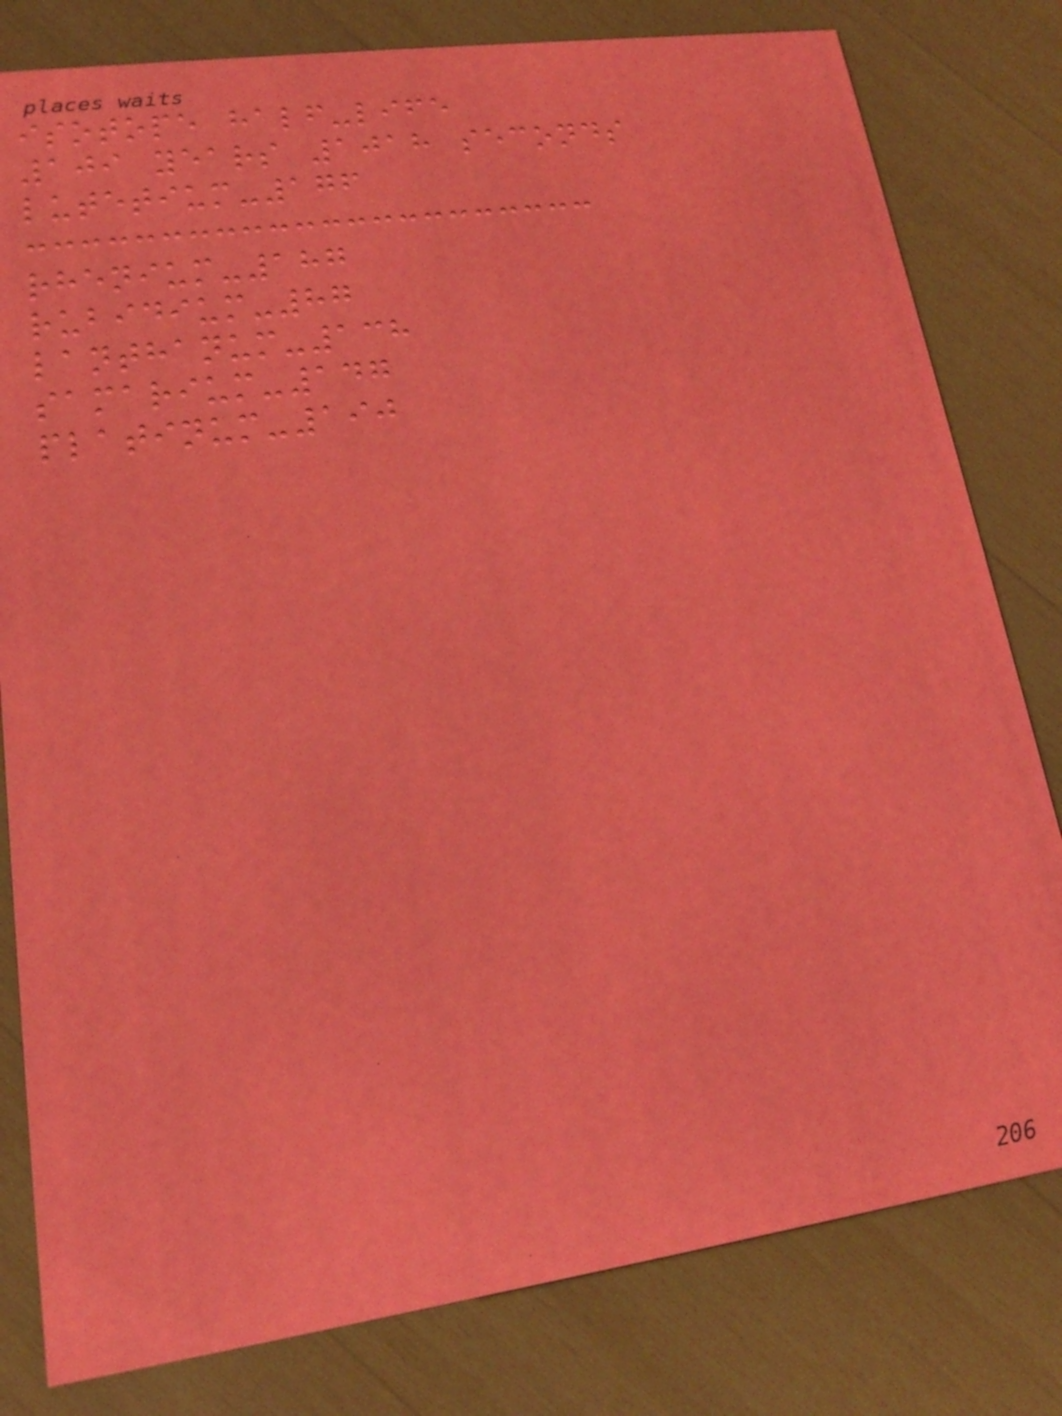isotope half-life
109 years 1018 seconds
lutetium-176
rhenium-187
rubidium-87
lanthanum-138
samarium-147
platinum-190
